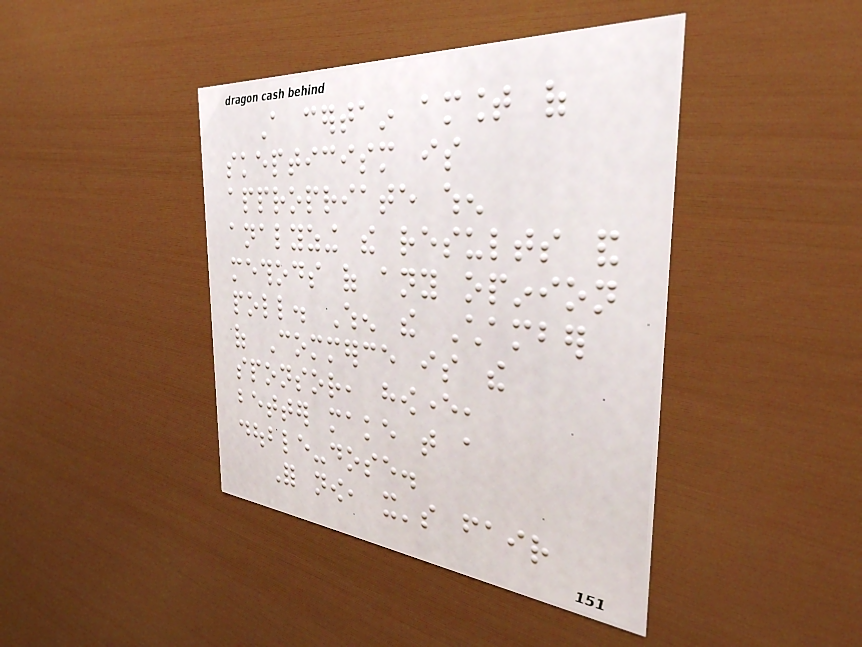A certain amount of
skepticism is
appropriate when
analyzing the results and
methods of any opinion
poll. When the Chamber
of Commerce is the
sponsor, however,
better make that a
double-dose.
For now, it's fair
